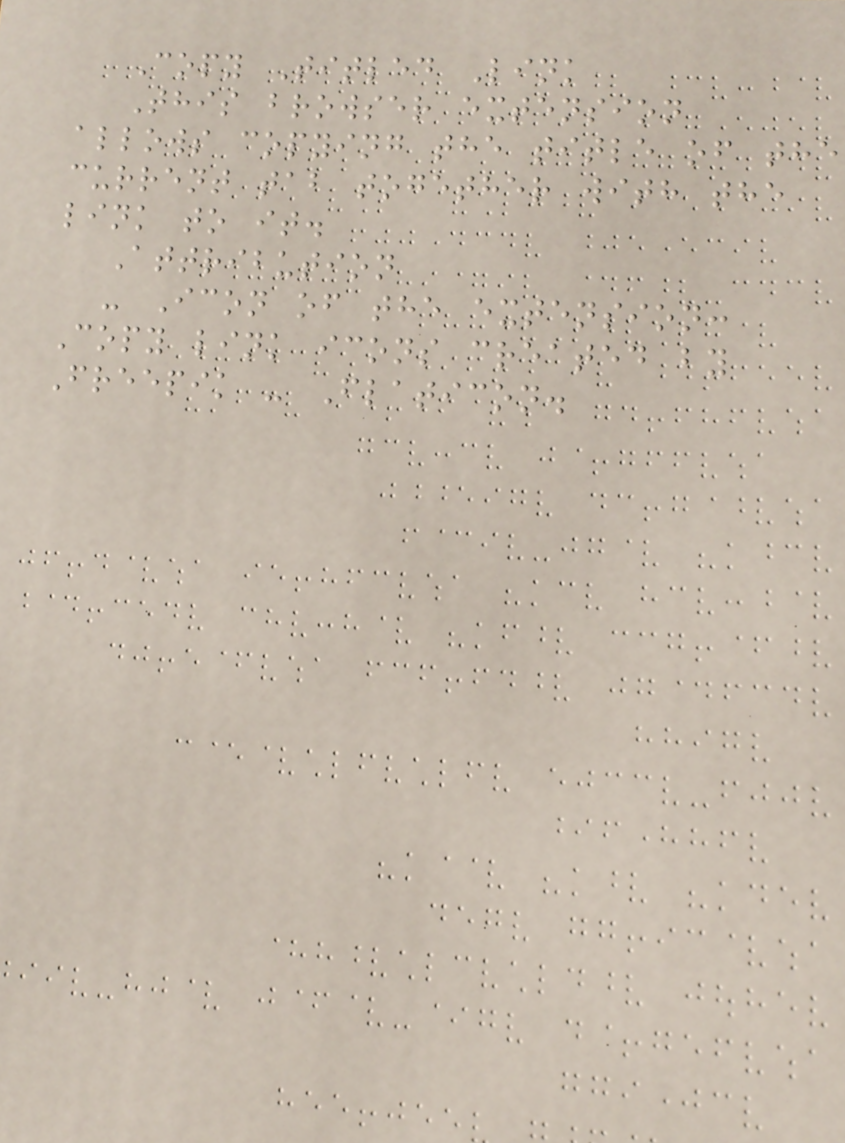Copy Titled Link
This browser extension
allows copying the title of the
current tab together with the
link to it.
Attribution
- Icon of the extension:
Copy link icons created by
Freepik - Flaticon.
